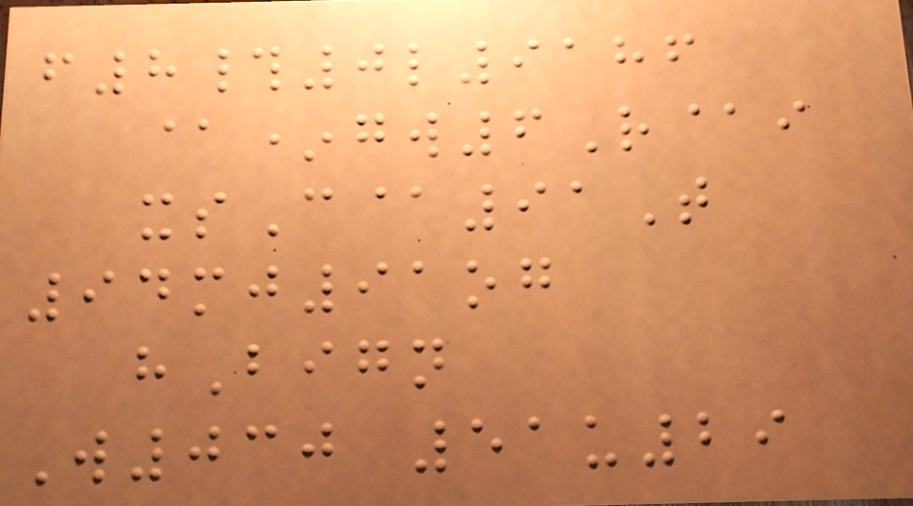f8#0l9186
@*gw6R@i
xsC@91T
94mj91og
hBign
W030 51u29
